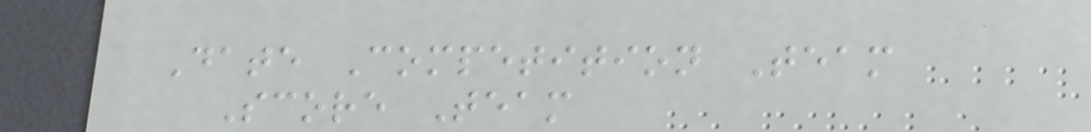Date Competition Team
Score Team
